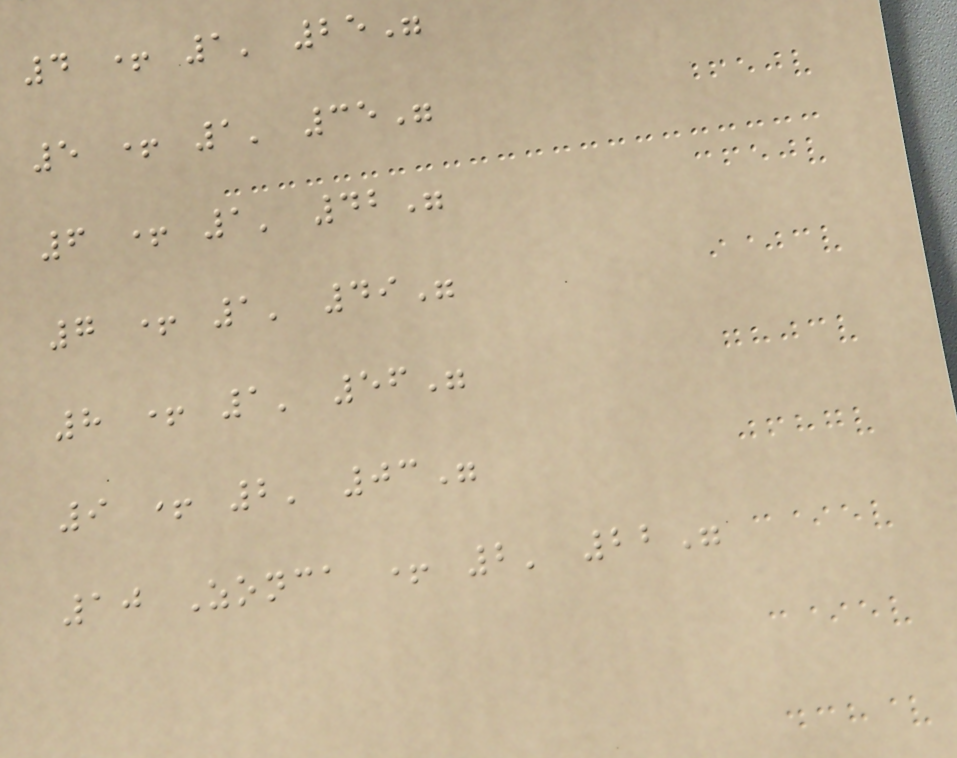4 + 1' 25"
5 + 1' 35"
6 + 1' 42"
7 + 1' 49"
8 + 1' 56"
9 + 2' 03"
10 Zonca + 2' 22"
